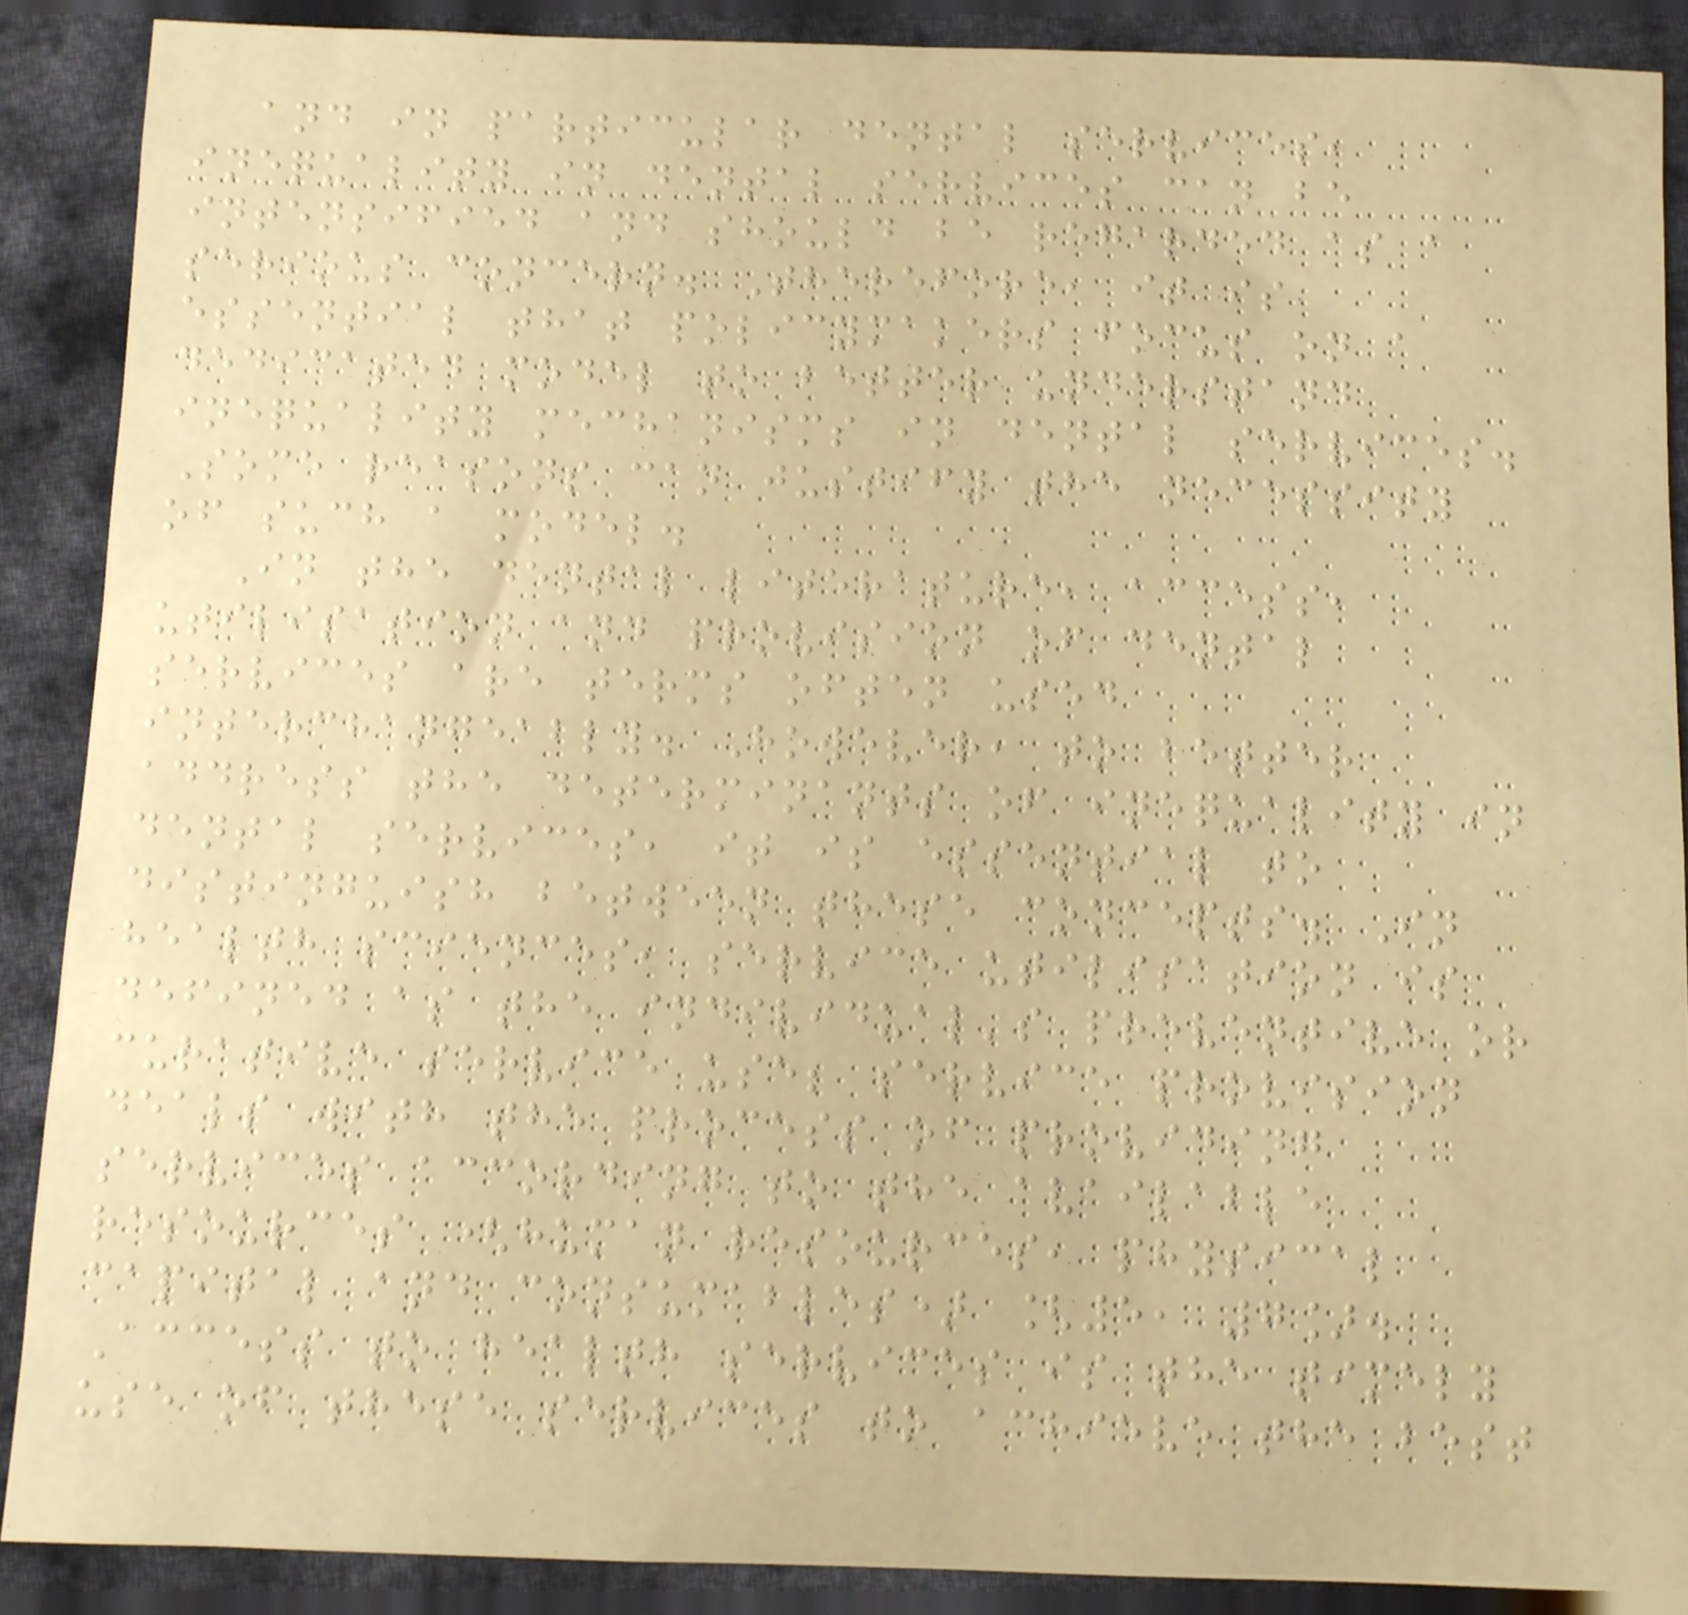and in particular dental services,
inequality in dental services can be
intensified and should be regarded as a
serious concern. Therefore, it is
essential that policymakers focus on a
dedicated model to better understand
inequality mechanisms in dental services.
Some reasons can justify the necessity
of such a model.
In the dental literature, access,
utilisation and provision of dental
services are terms often used
interchangeably. However, to better
address the determinants of inequality in
dental services, it is essential to
distinguish between these concepts. In
health sciences, service utilisation is
defined as the individual's preventive or
curative service use; service provision
deals with the process of providing
services according to the available
resources (human resources, physical
capital and consumables) [5, 7].
Access to health services is the timely
use of these services to achieve the best
